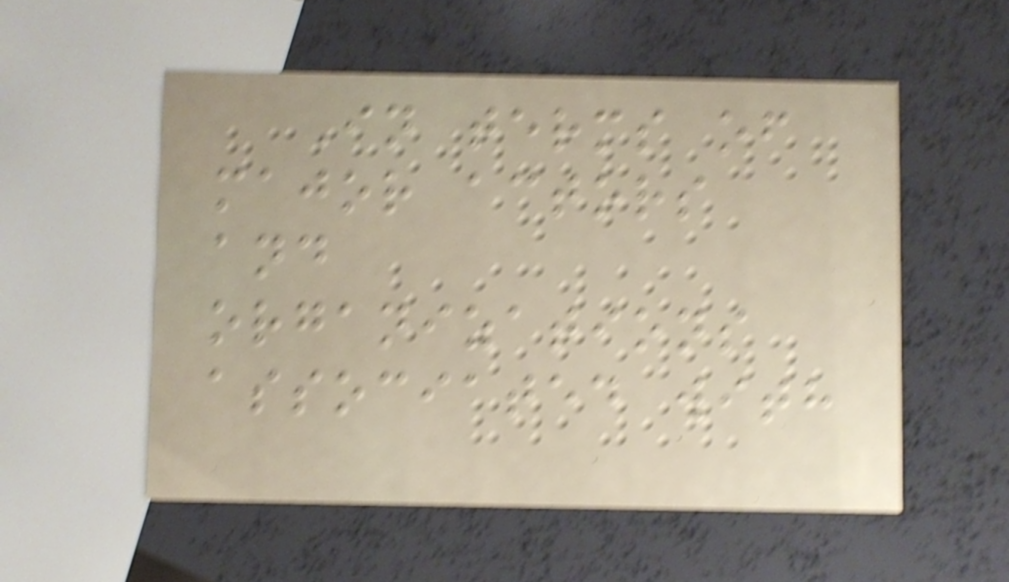In terms of
major actors
and
organizations
associated with
